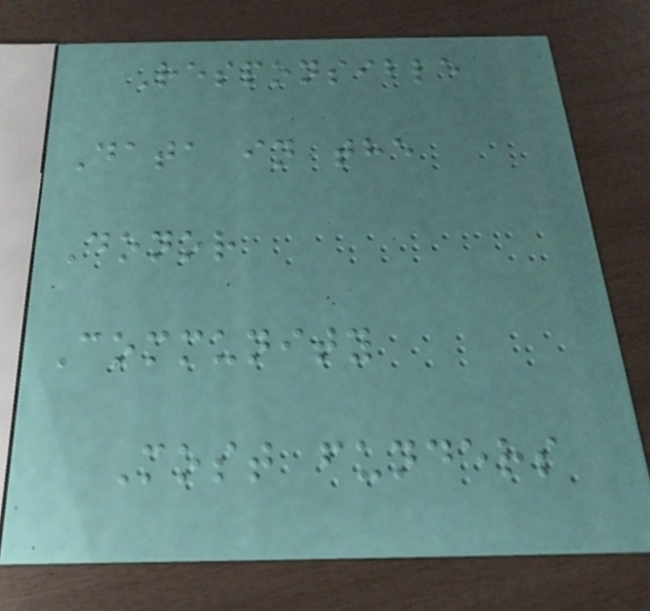Responsible
Data in the
Donor
Community
Most funders
